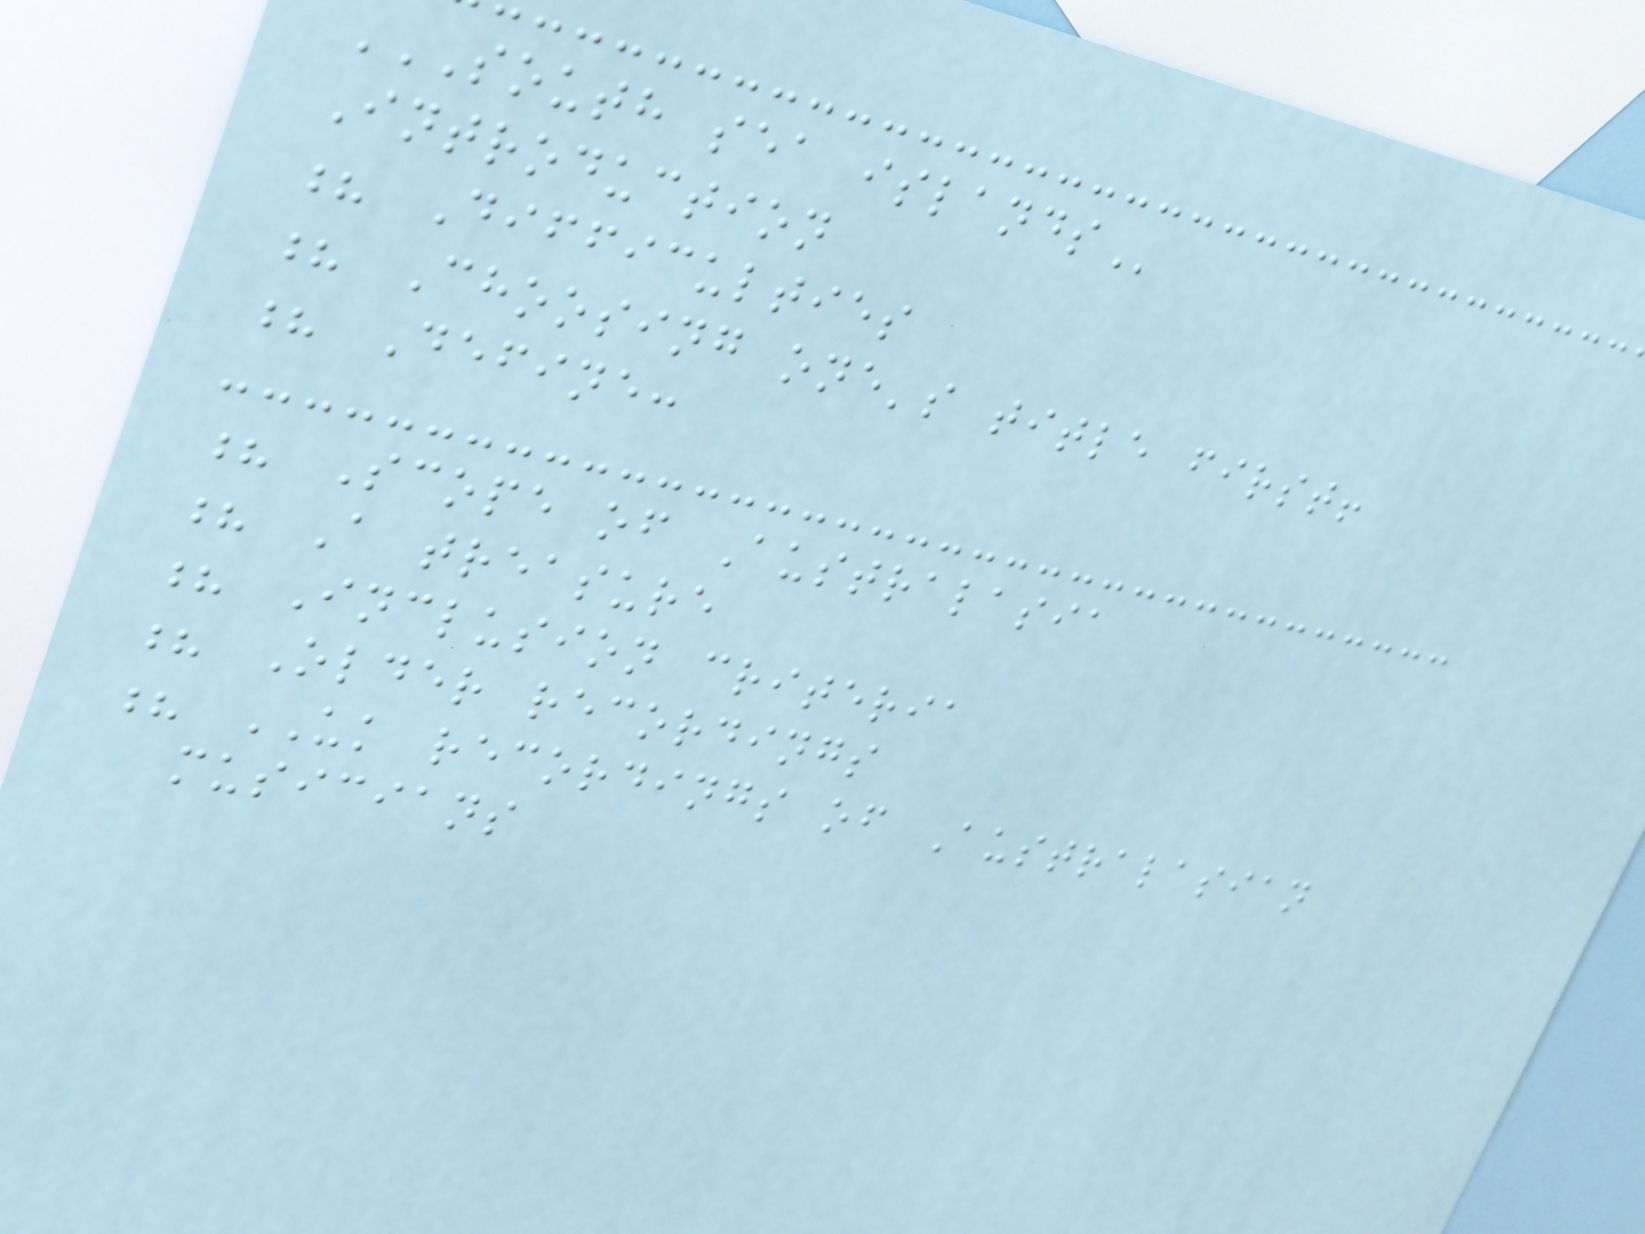SOUTH SEA ISLANDS
Introduction
? Difficulties
? Choosing one's title first!
? Define:
? Scope of Australasia
? A treasure
? Inclusion criteria
? Older recordings
? UK recordings of Australasian
musicians
